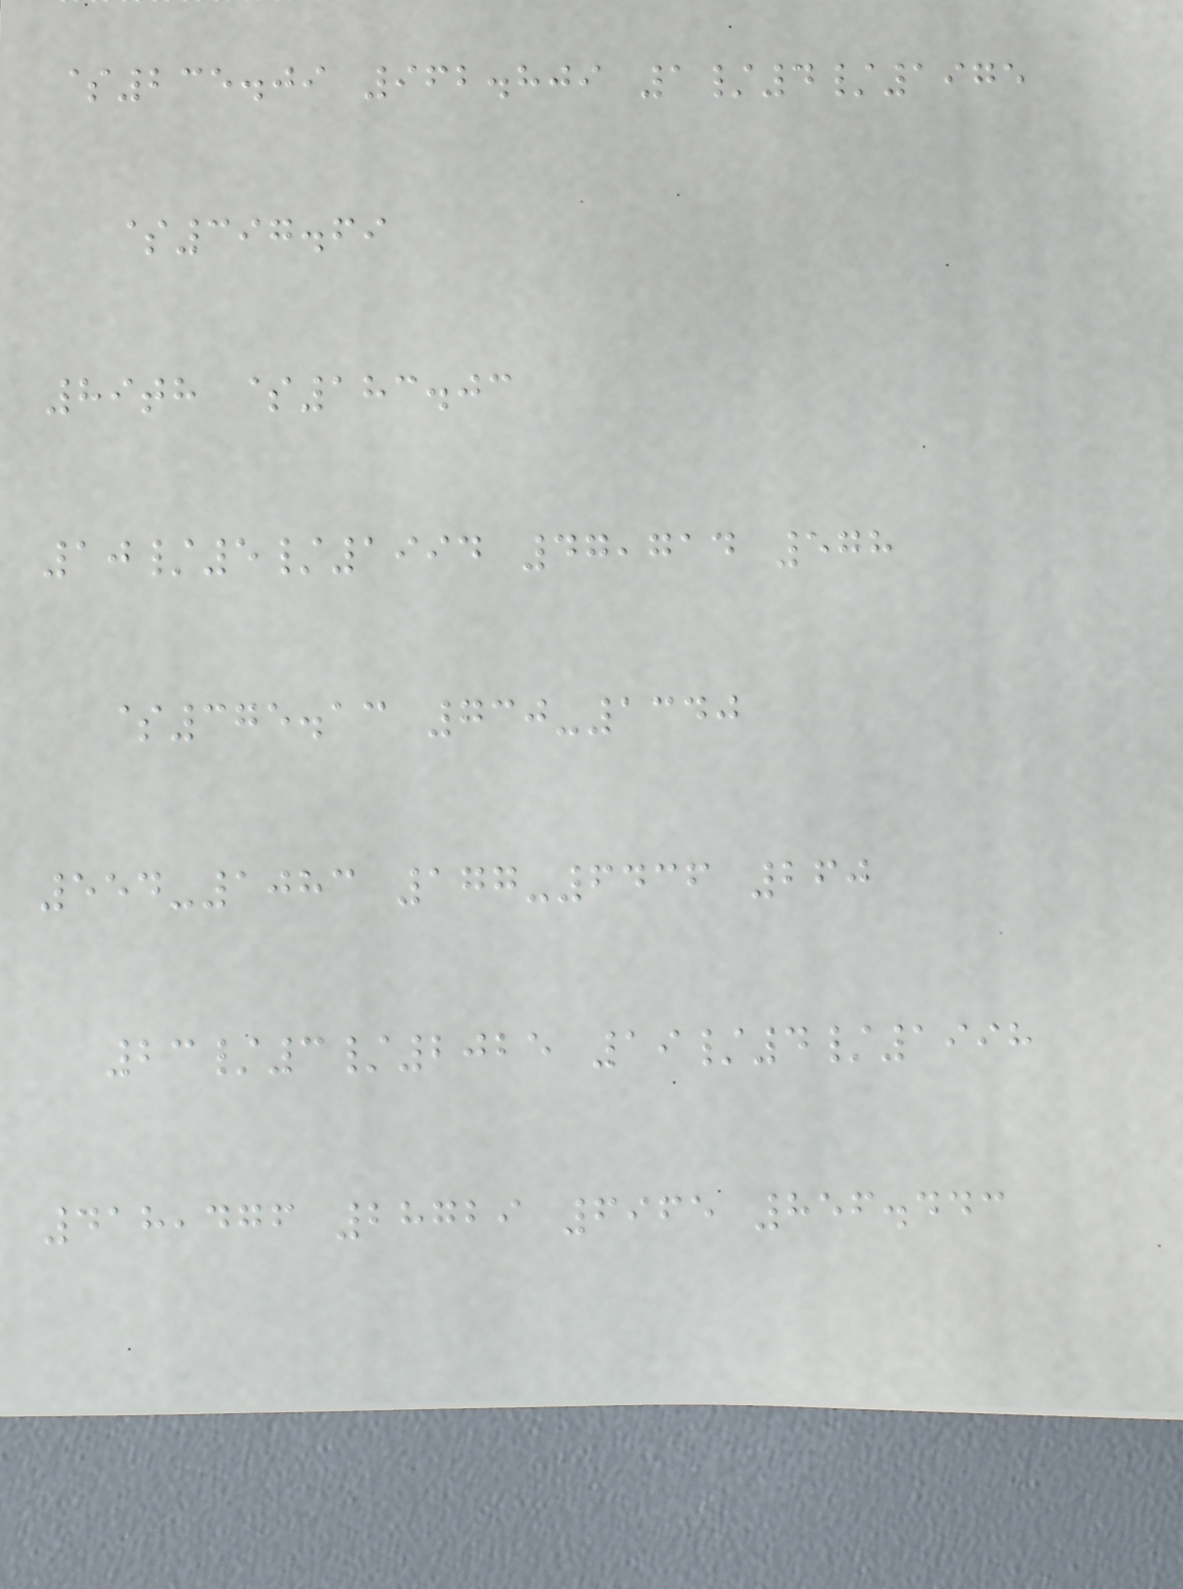$235.09 962.809 1/4/1975
$397.69
89th $183.03
10/5/1994 47,714 578
$375.13 730-1340
554-1083 177-6436 260
23/3/2025 19/4/1998
418,476 28729 6965 856.443
